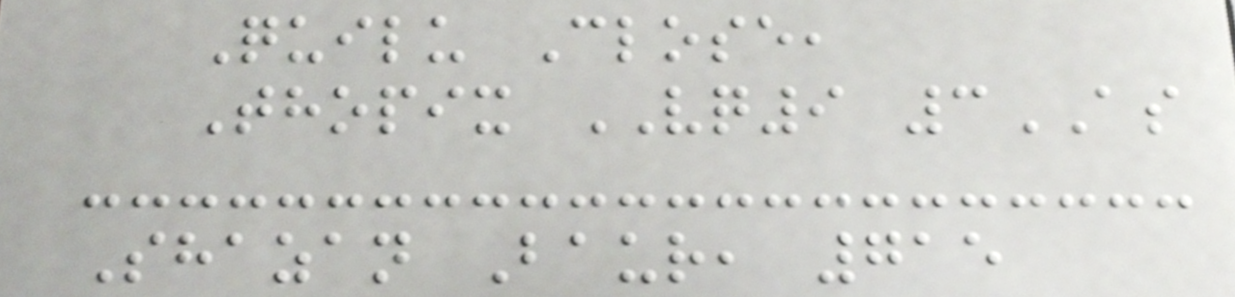Quilu Close,
Thopix VQ9 3AS
Shazan Baur, 715
